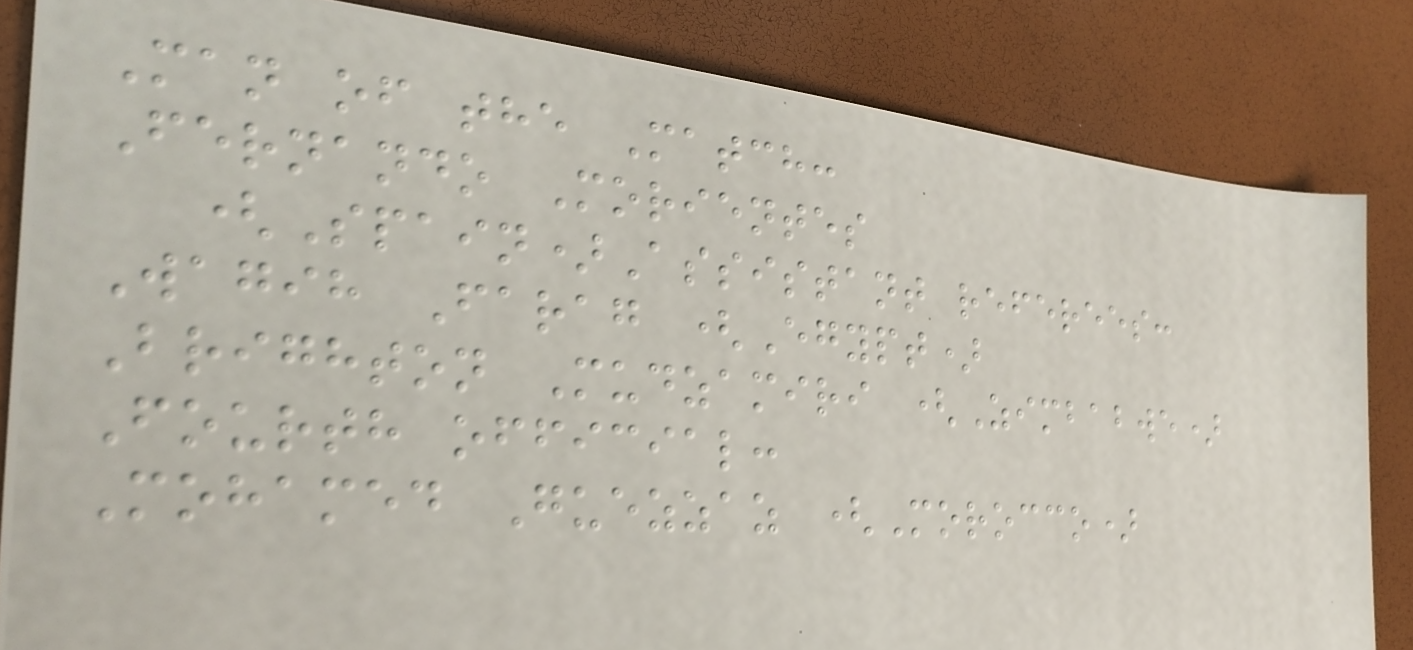Man of the Match:
Fernando Morientes
(Spain)Assistant referees:
Wagih Farag (Egypt)
Brighton Mudzamiri (Zimbabwe)
Fourth official:
Mohamed Guezzaz (Morocco)
